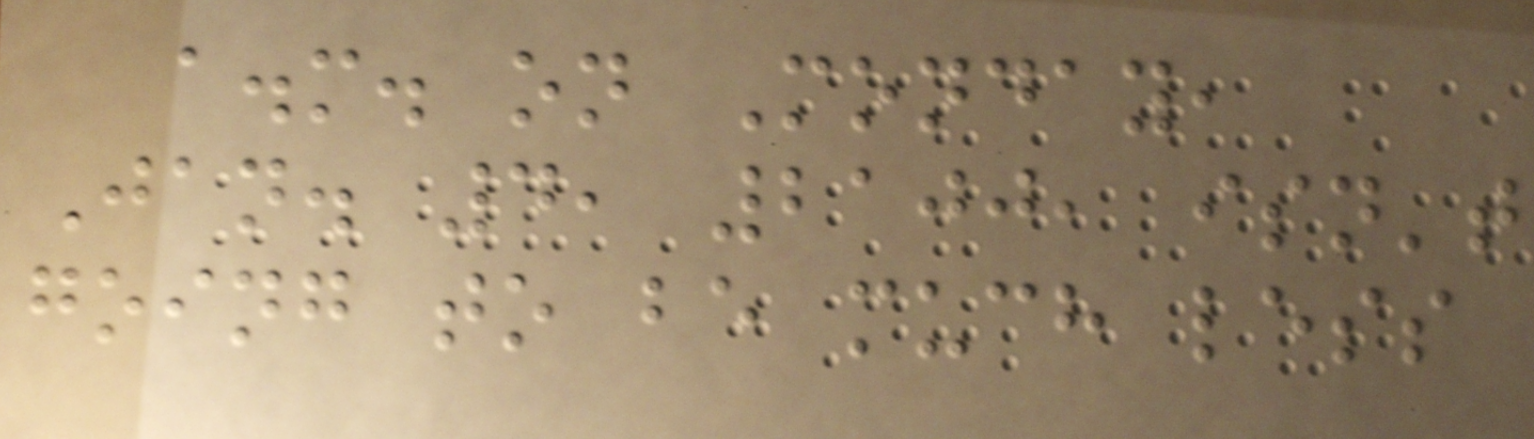a.m. on Monday,
Jan. 4, 2100, isn't
going to be much less
